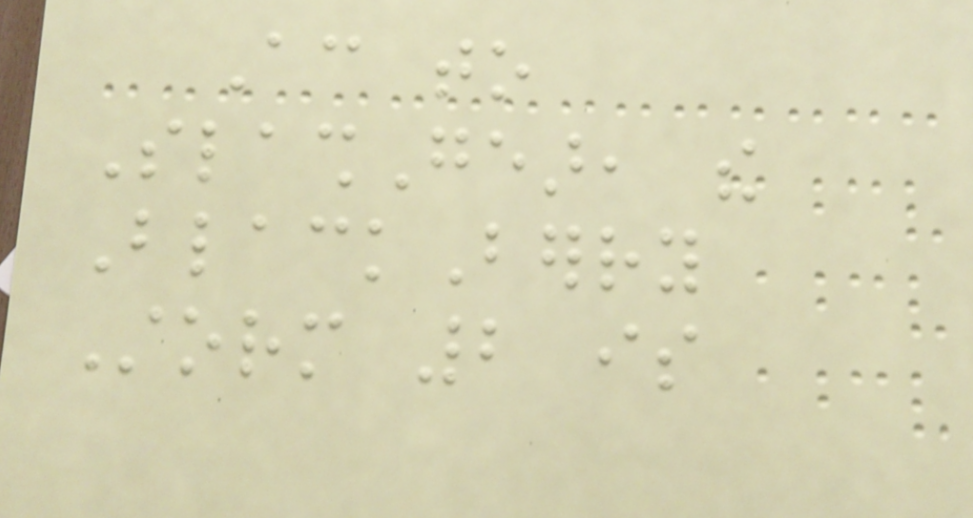According to
SlashGear, the
BlackBerry
Storm 2 is
